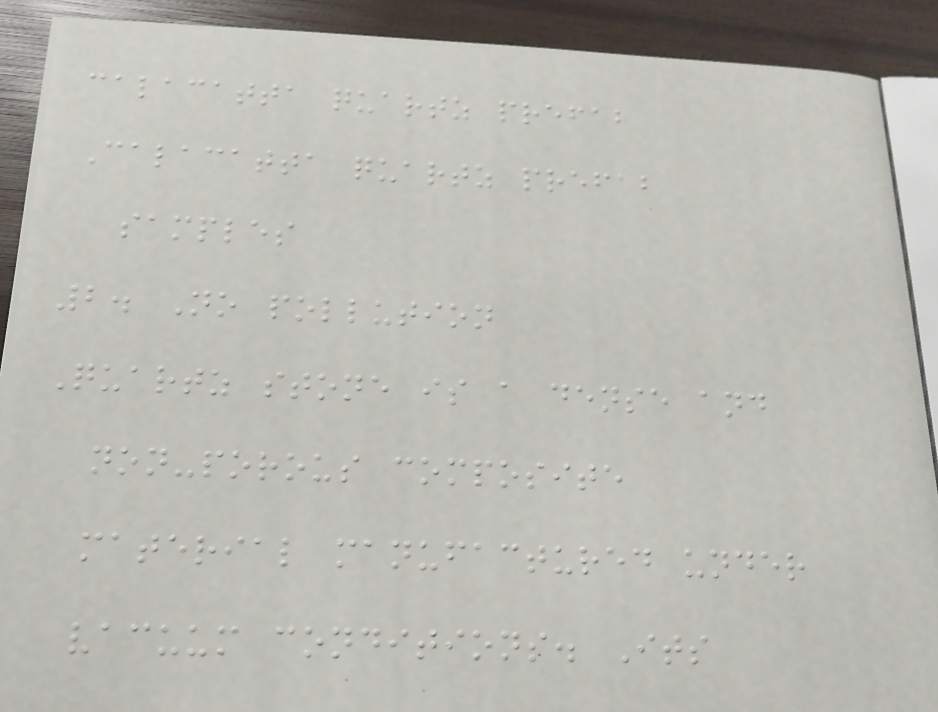calacatta quartz prefab
Calacatta quartz prefab
samples
2. No pollution
Quartz stone is a dense and
non-porous composite
material manufactured under
vacuum conditions. Its
